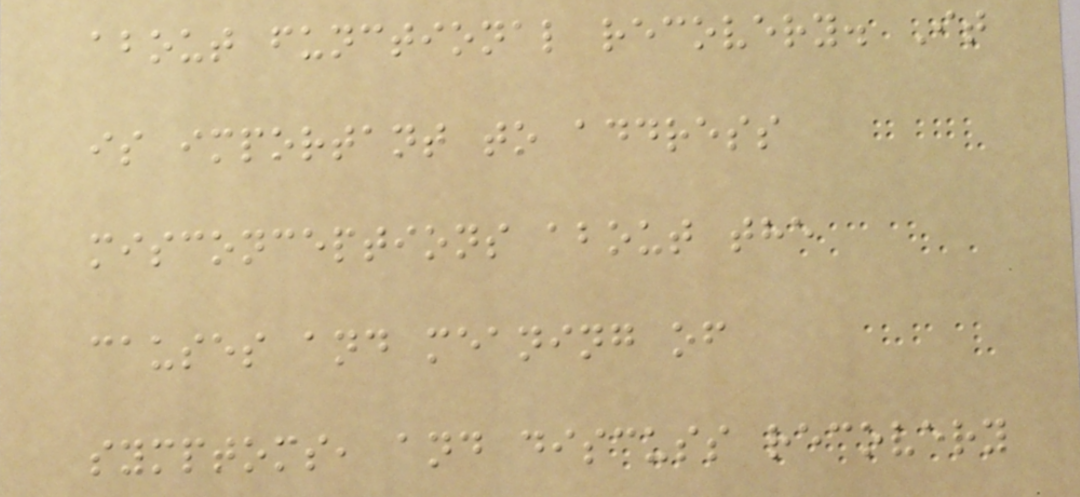about functional recovery. It
is important to address
misconceptions about the
causes and meaning of
symptoms, and discuss recovery
